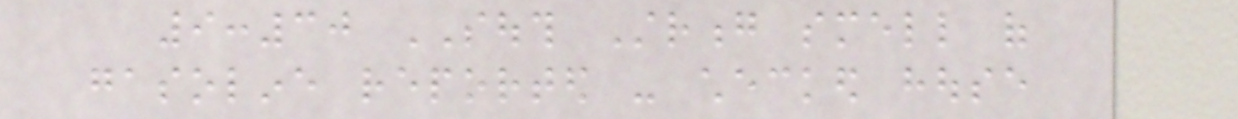9:30 SOUTH Strong smell of
gasoline reported - checked house
